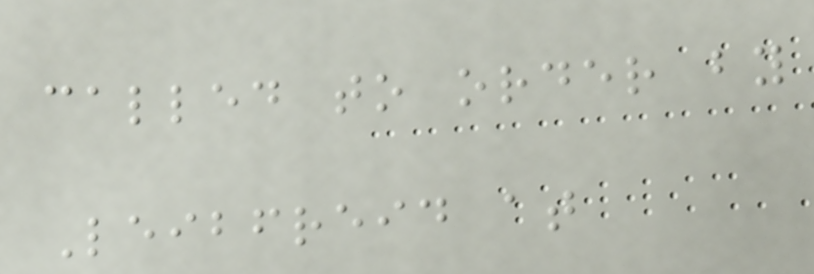called to order by
Leibfreid at
